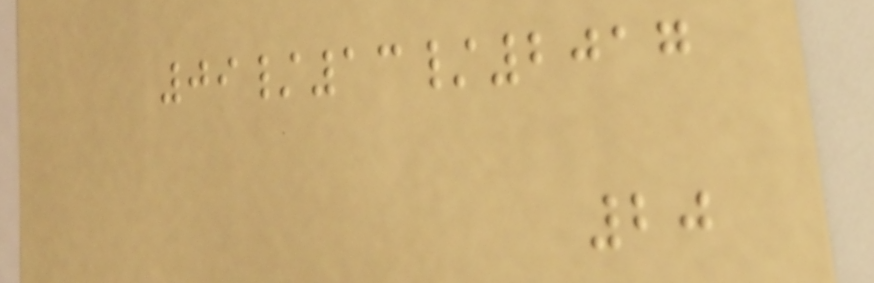09/13/2017
20
